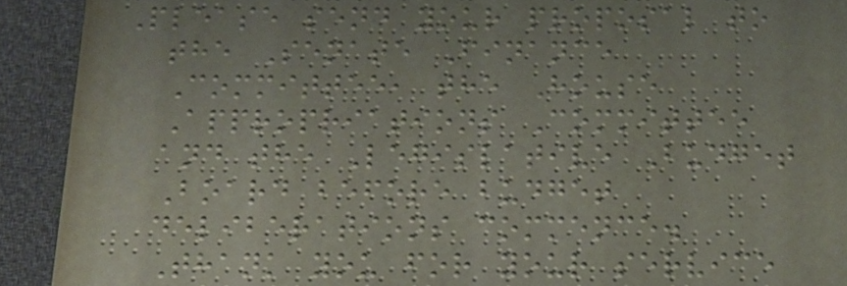Please send your proposal to
the Senate Finance
Committee, the House
Appropriations Committee
and the Legislative Budget
Board before budget
deliberations commence.
Thank you for your service
